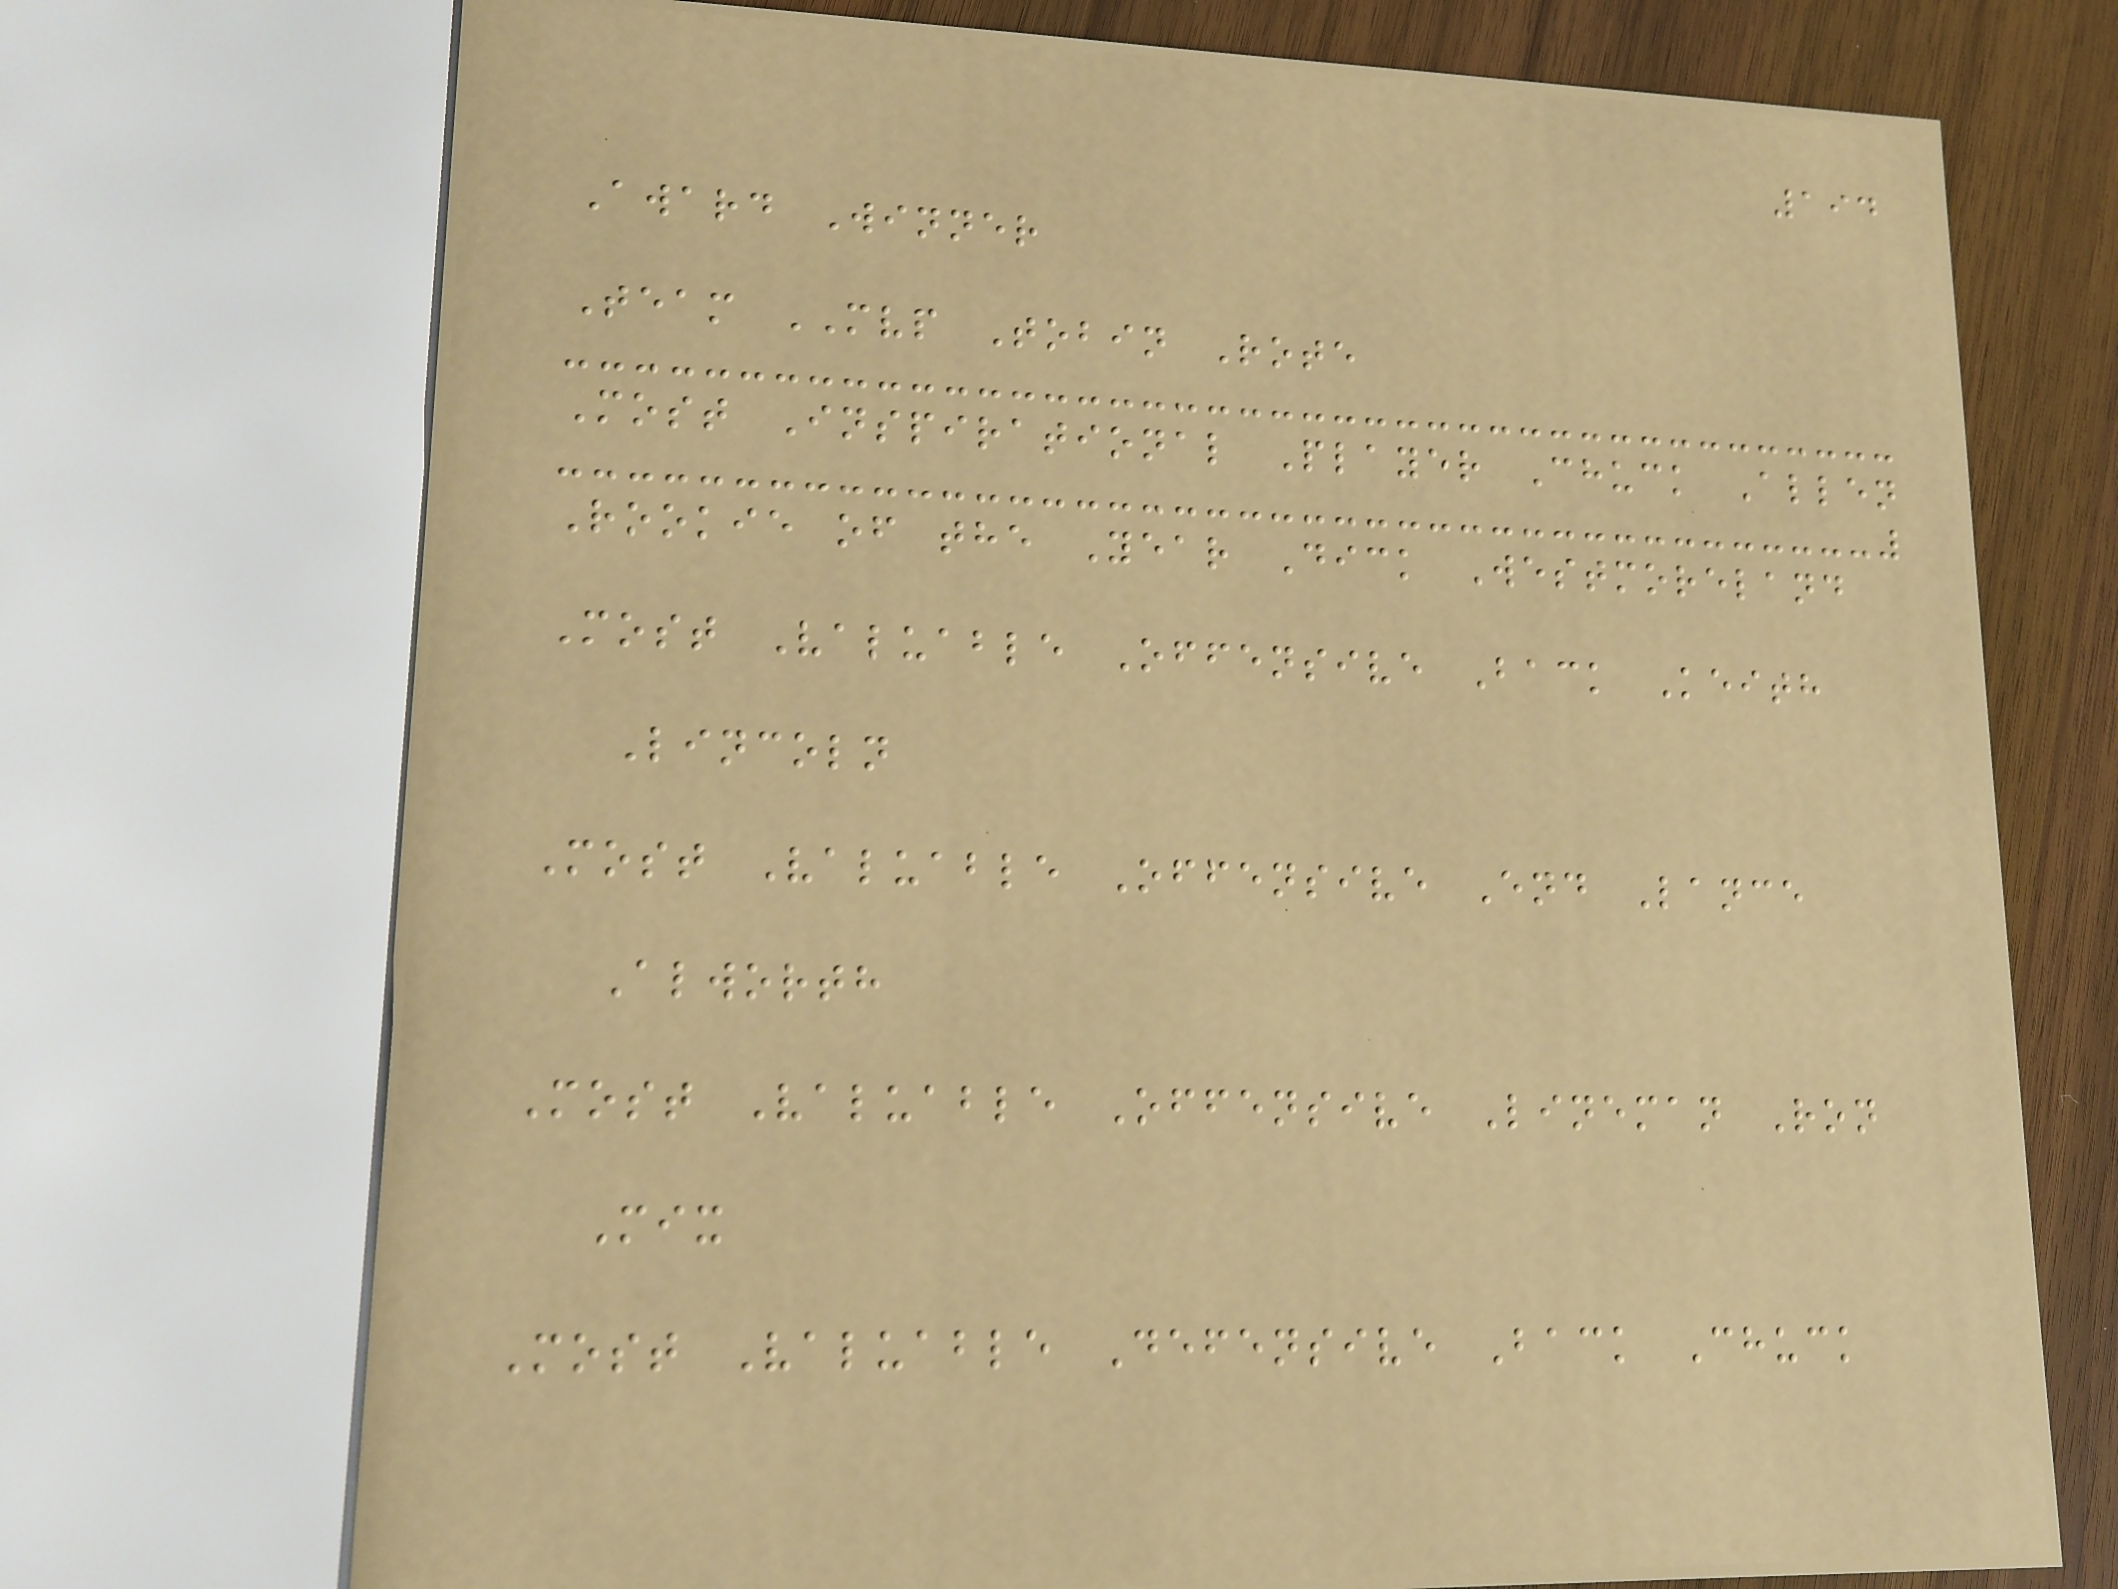194
Award Winner
Team MVP Tobin Rote
Most Inspirational Player Chuck Allen
Rookie of the Year Dick Westmoreland
Most Valuable Offensive Back Keith
Lincoln
Most Valuable Offensive End Lance
Alworth
Most Valuable Offensive Lineman Ron
Mix
Most Valuable Defensive Back Chuck
